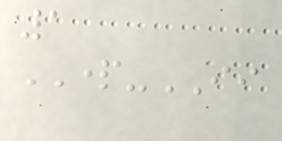1
PART-II
